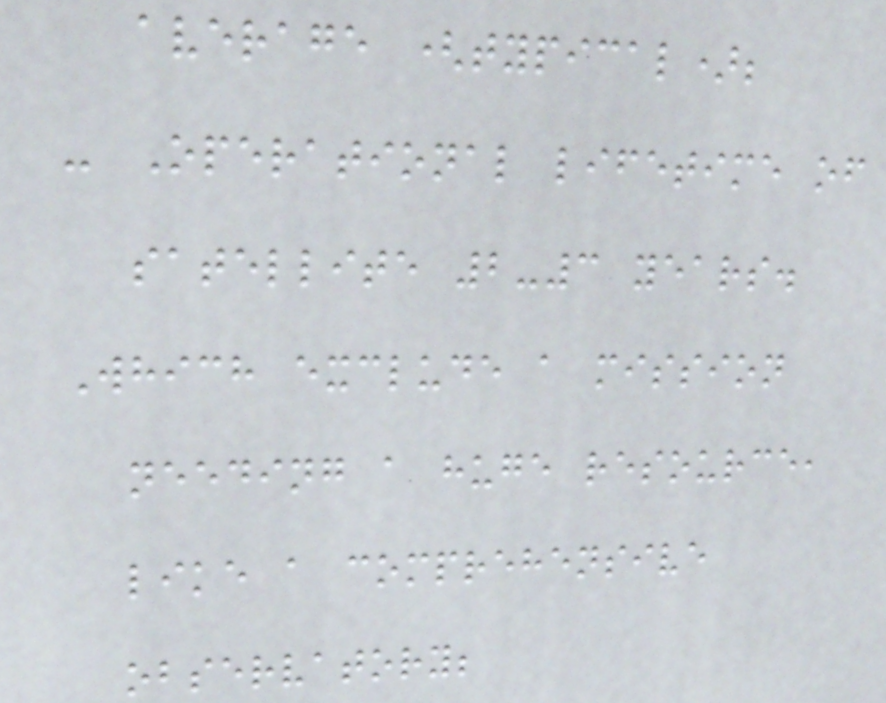average (typical);
- Operational lifetime of
satellite 2-3 years.
Which exclude a mission
needing a huge resource,
like a comprehensive
observatory;
